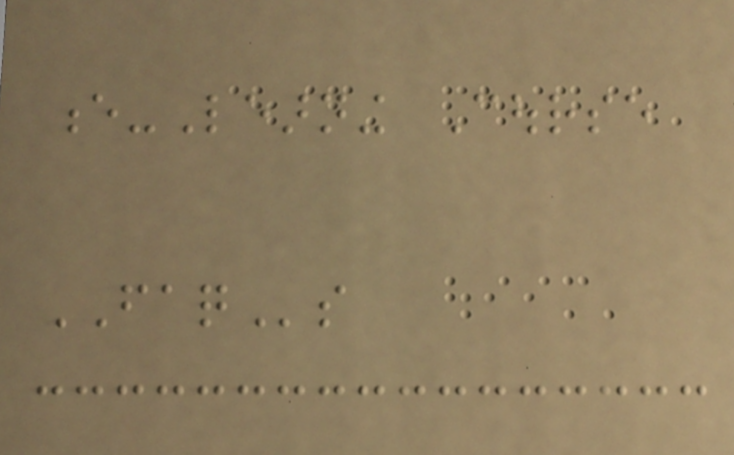e-Learning Course
FAQs
